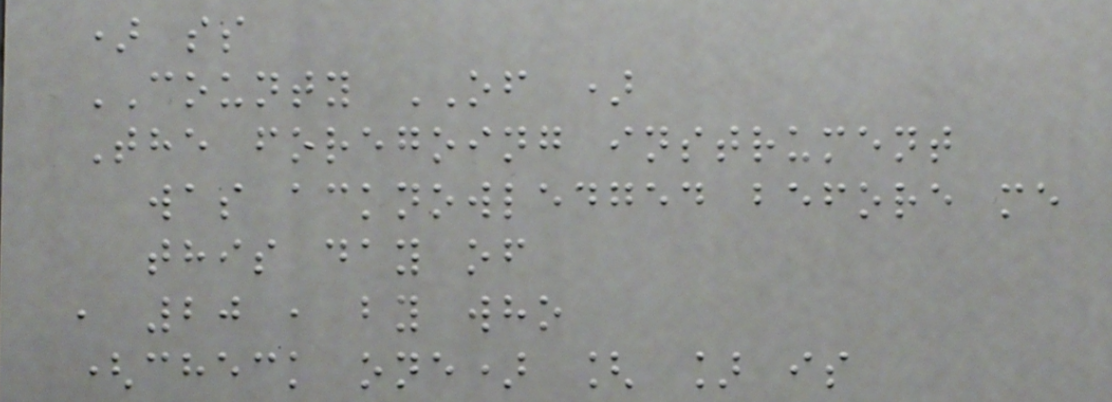) ss
COUNTY OF )
The foregoing instrument
was acknowledged before me
this day of
, 20 , by who
(check one) [ ] is
